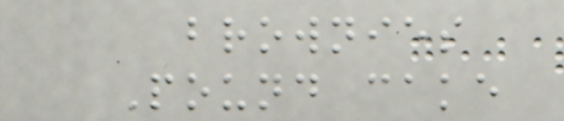brownies
Pound cake
